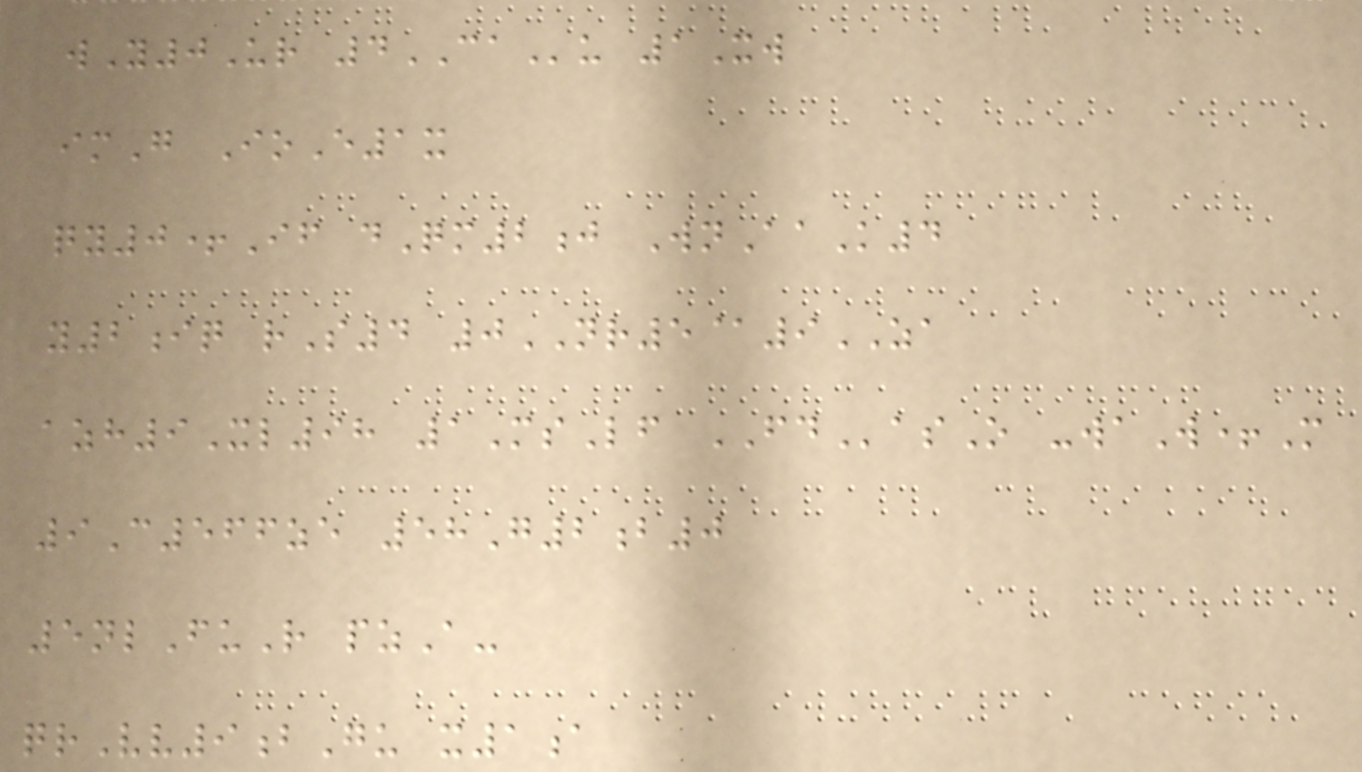wY0Ur 4CAu 1Xw
imG IoE1x
qy0+If dQm2j WnAaK4
y2iq rS4 0NR5@9ZA
azh9Xl98 1MsLf FDasO -waW+M
9C566ze 58G2b0
5nlFuR pzA-
qrVv9bGu x1a
